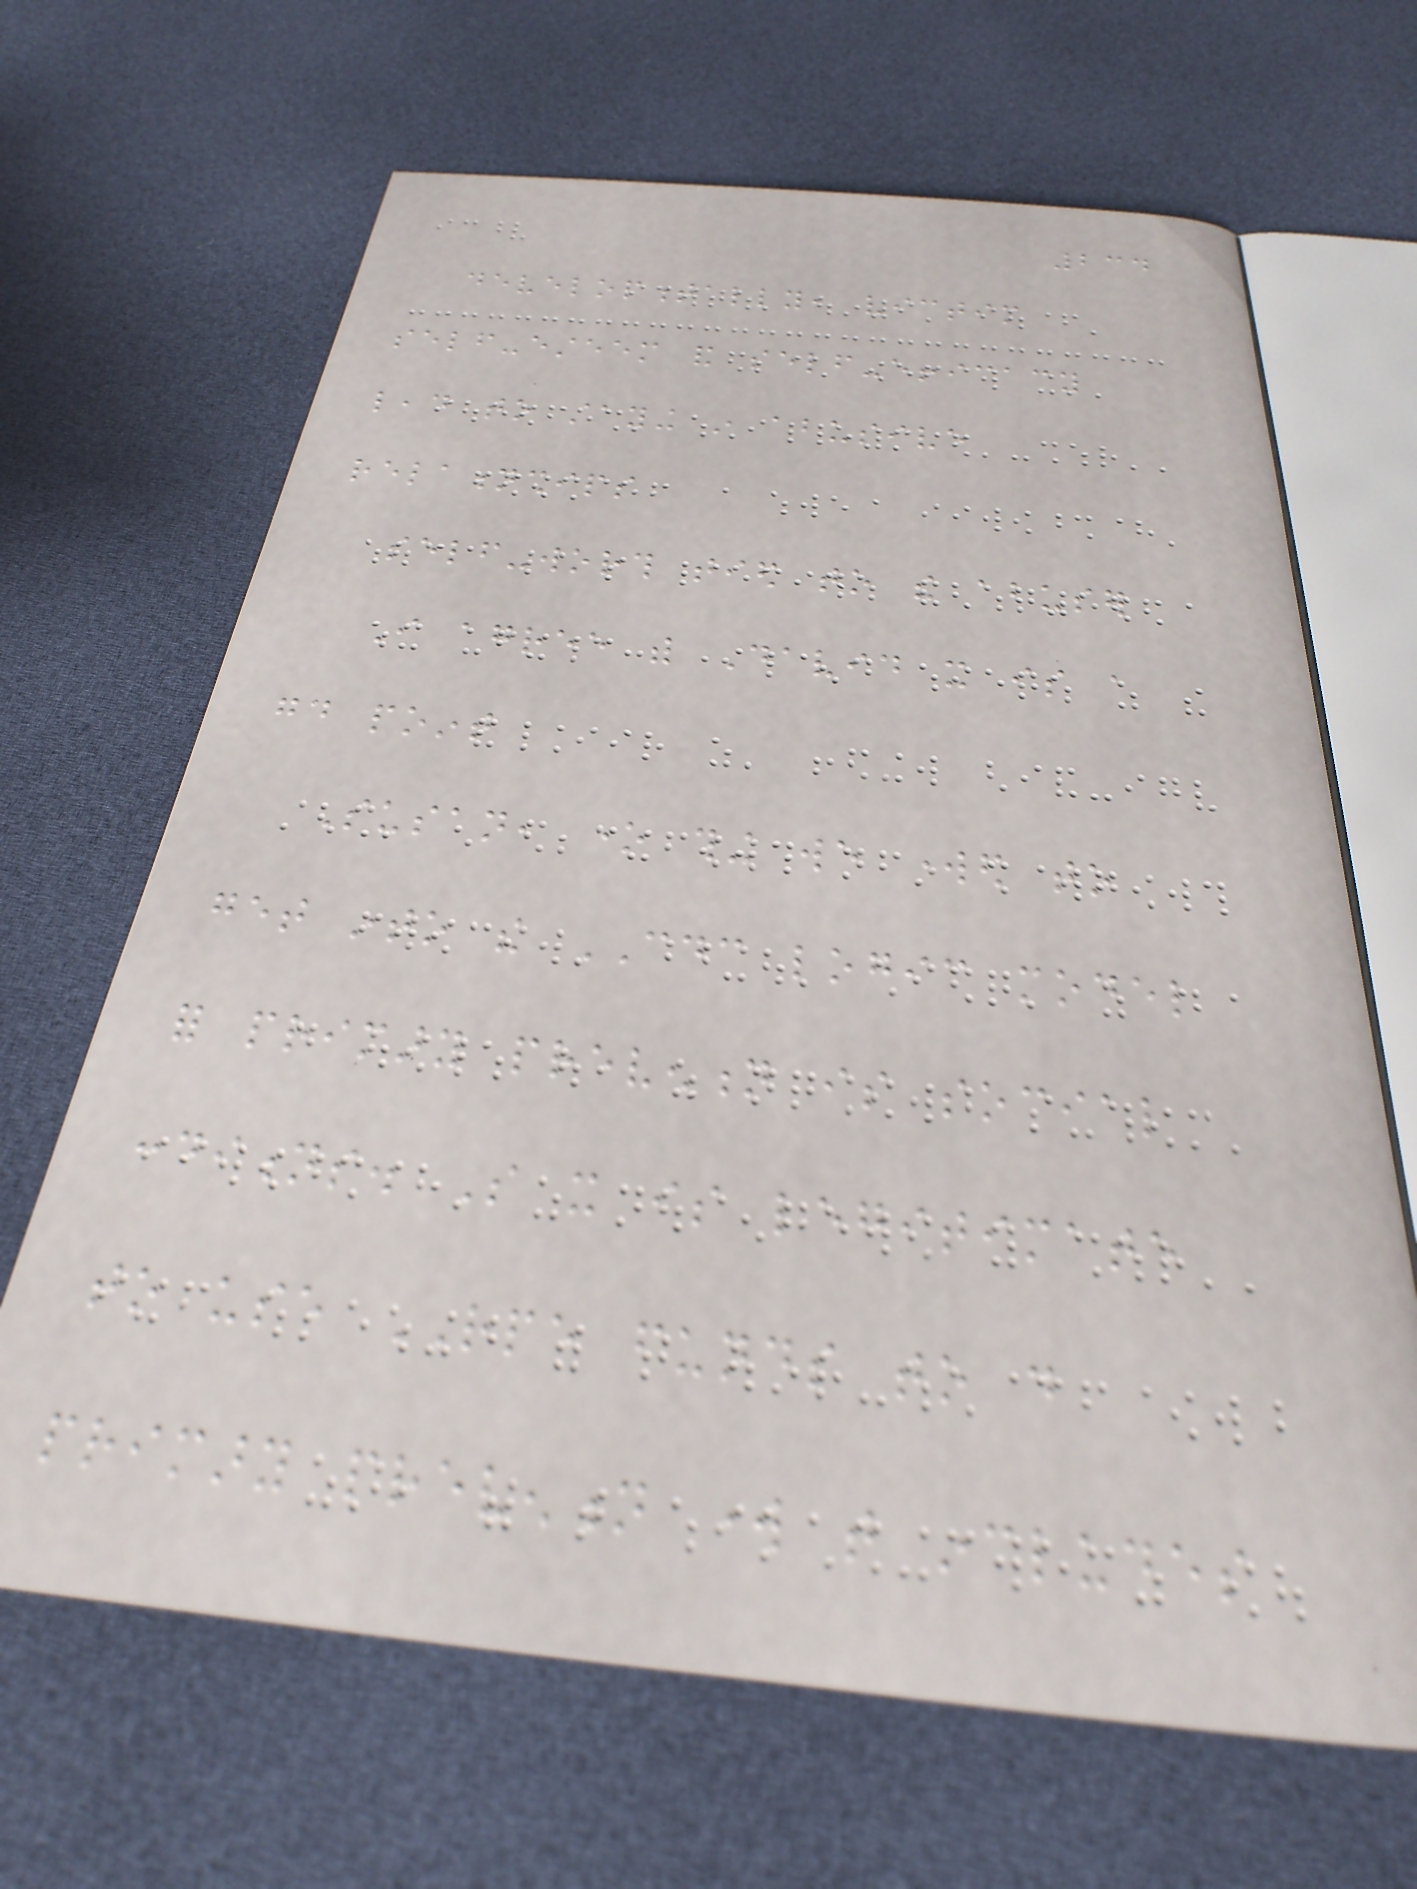234
developmentally, victim
self-esteem and self-efficacy
lead to staying in abusive
relationships
self-worth tied to the abuser
I agree with David it is a
good point
Susan, one thing we worked to
get into the CDC logic model
for primary prevention is social
conditions. So it is legitimate
to use RPE funds to do
primary prevention work that includes
